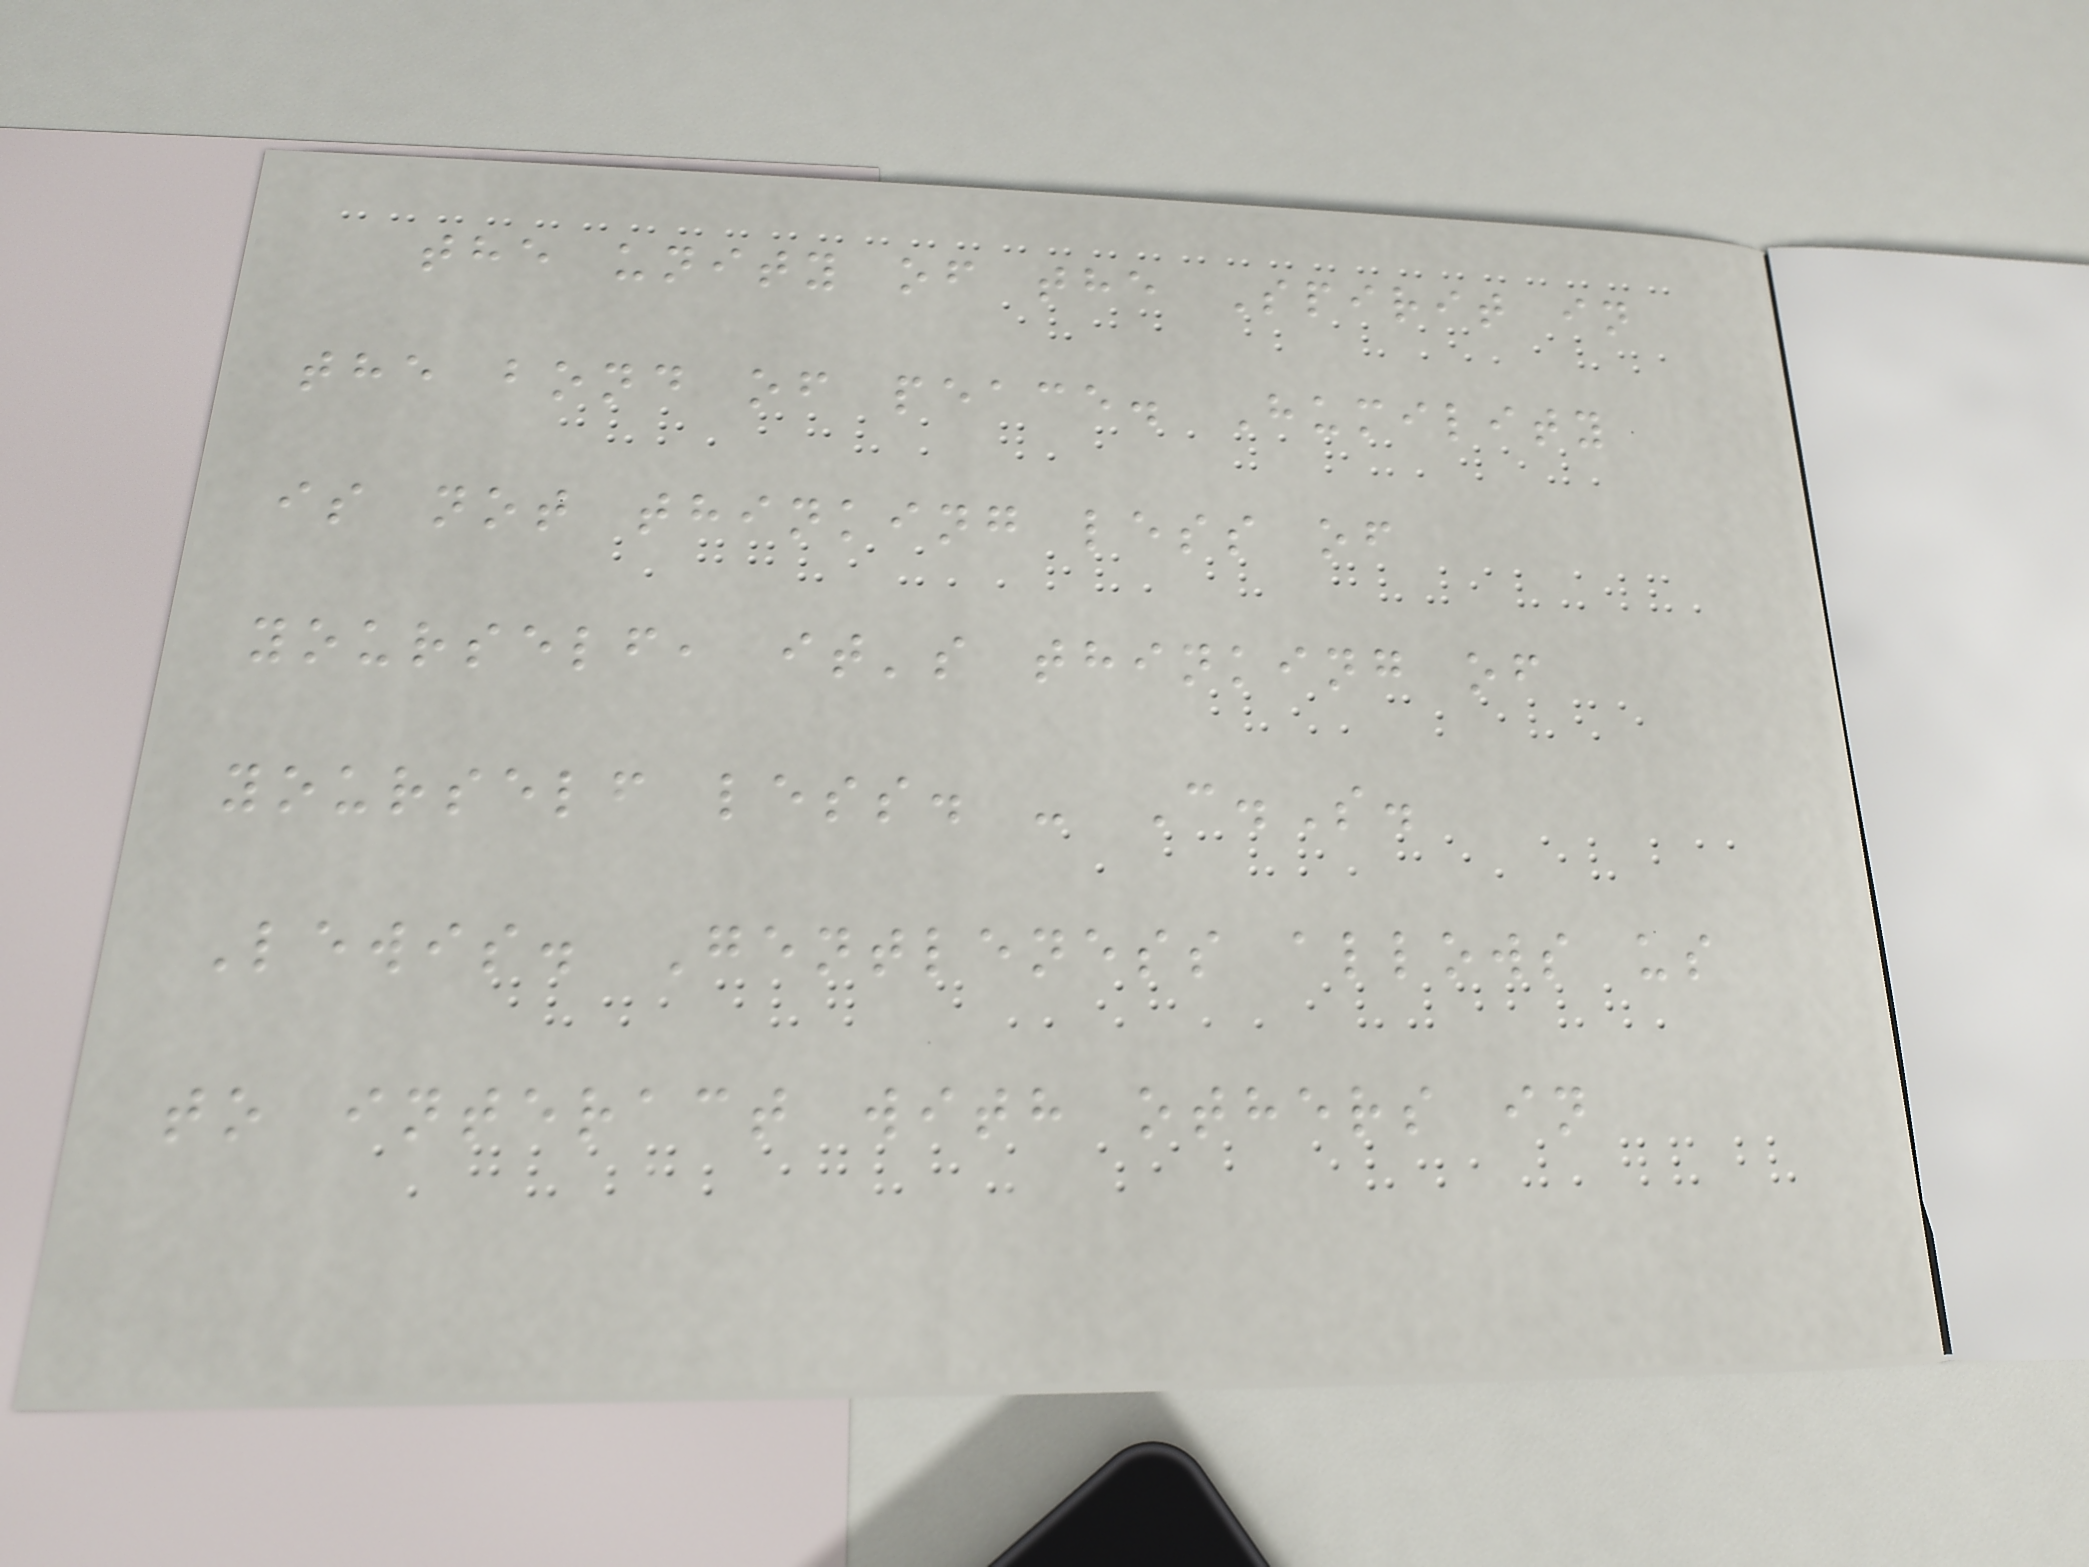the unity of the Spirit in
the bond of peace. Humility
is not thinking less of
yourself, it's thinking of
yourself less. - C.S.
Lewis. Gentleness allows us
to interact with others in
